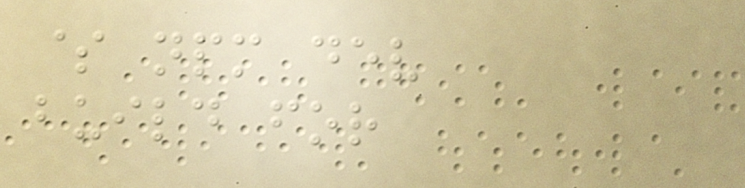$ npm dev
build for
